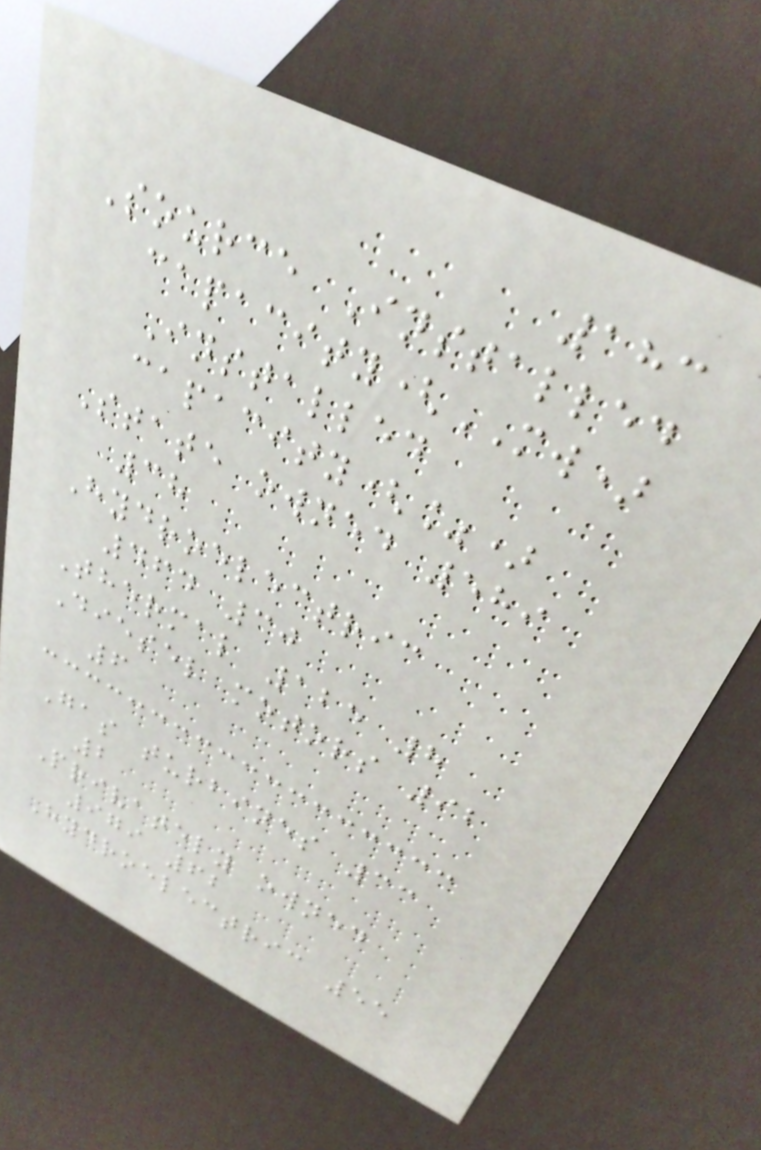183
Source Installed
capacity(MW)
Installed
capacity(%)
State owned 589
38
Hydroelectric
464 30
Thermal 125 8
Diesel motors 92
6
Gas turbines 33
2
Privately owned
979 62
Hydroelectric 55
